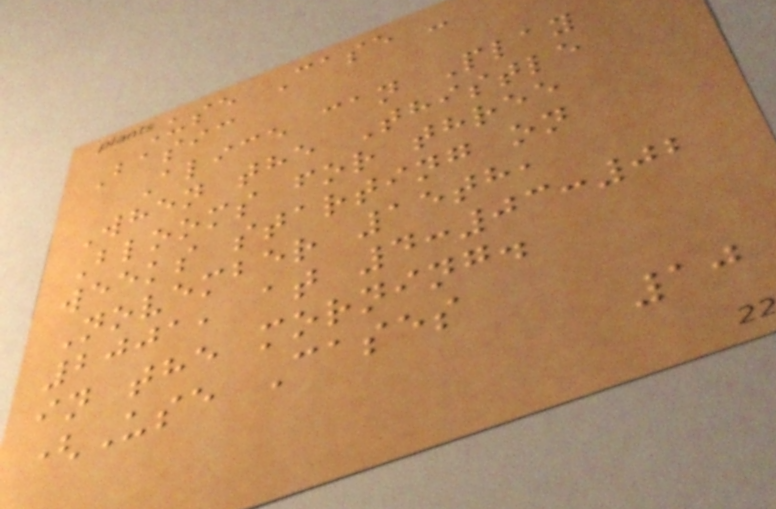Use Case -
Basic
Alice can Play
When the Thistle
Blooms for three
weeks starting on
November 15th,
2001, at 4:03:02
in the morning.
(Use Cases
10
